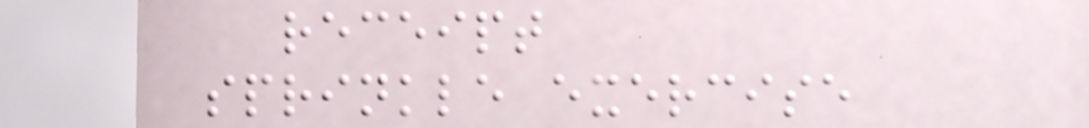receipt
sprinkle exercise
